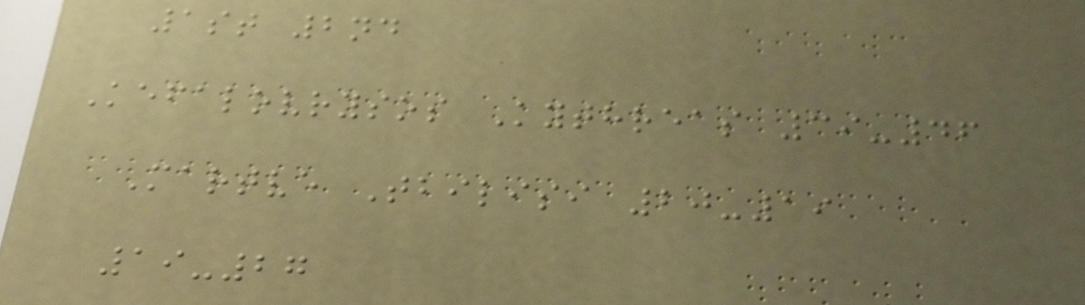1st 2nd
Kefalovrysos Kythreas 39-46
Martve Tbilisi 20-19
19-27
